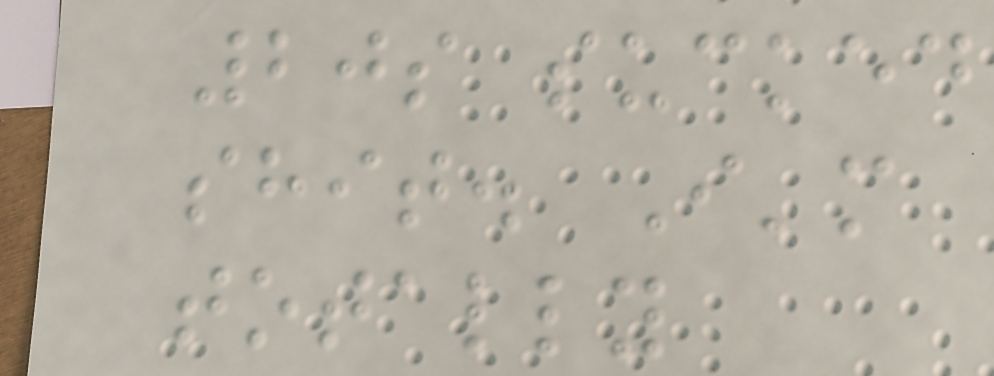20s sucked
shit. I'm
totally
